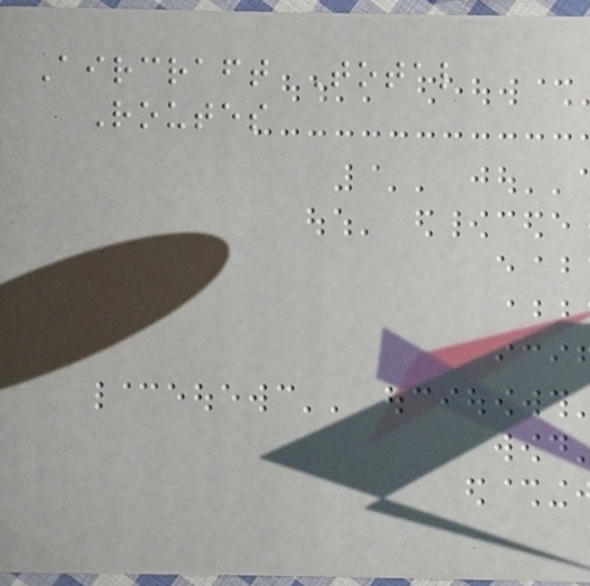Aircraft Total
Routes
